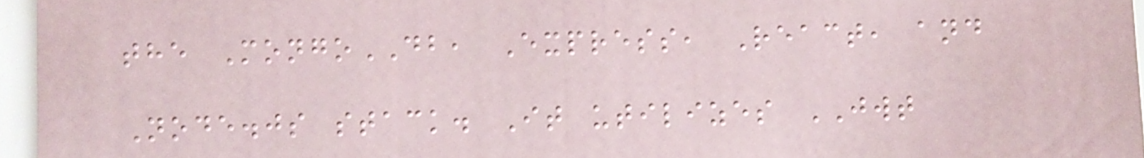the MongoDB, Express, React, and
Node.js stack. It utilizes JWT
